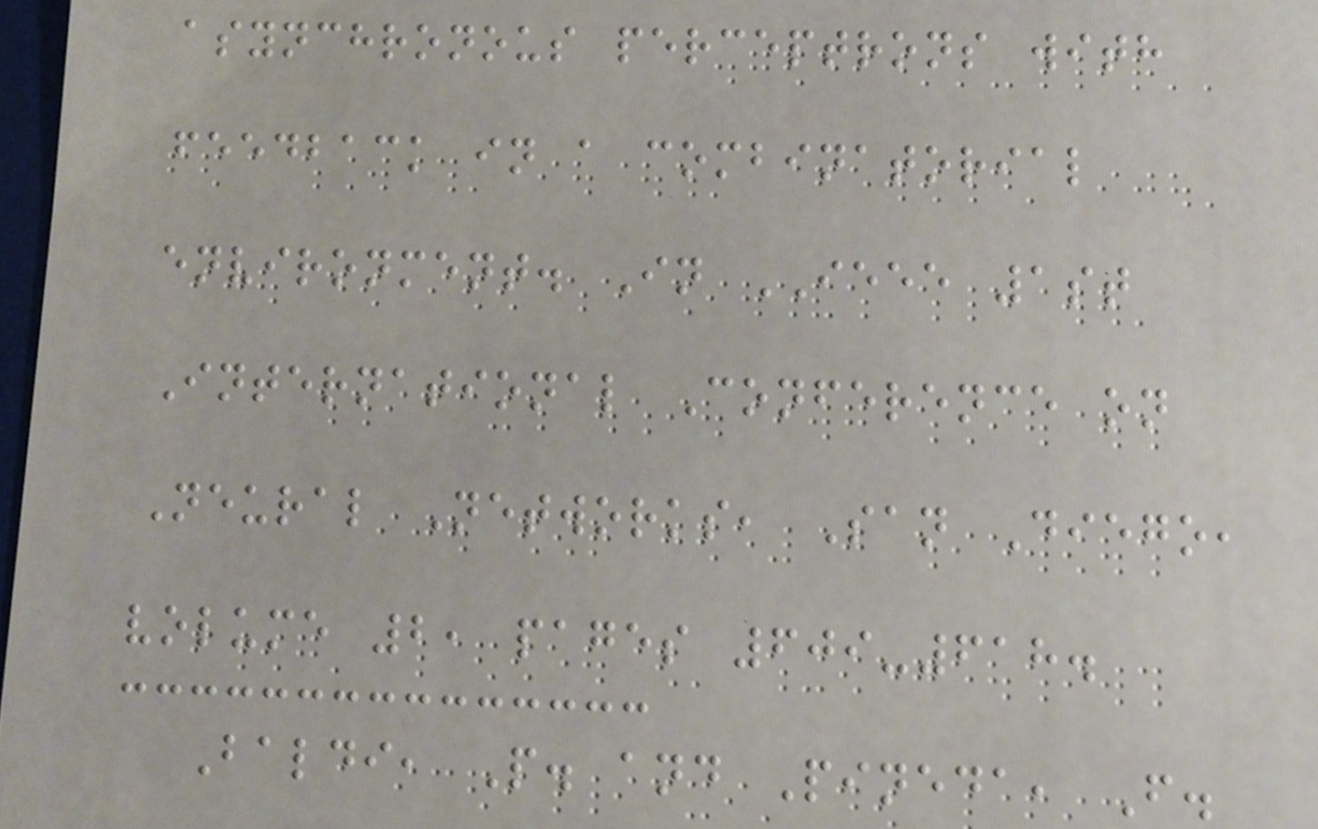asynchronous perceptrons with
feedback in a combinatorial
environment. In IEEE 1st
International Conference on
Neural Networks, San Diego,
volume 2, pages 609-618.
Baldi, P. and Pineda, F.
